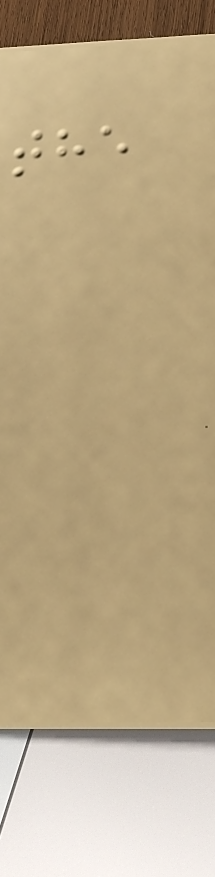the
